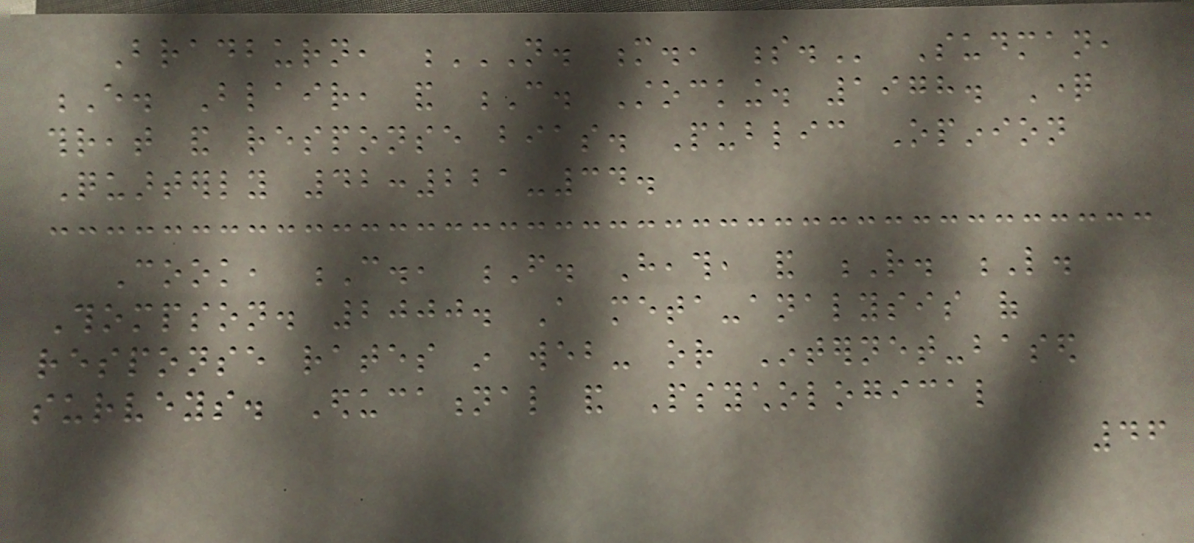Bradburn, N. M., S. Sudman,
E. Blair, and C. Stocking. 1978. Question
threat and response bias. Public Opinion
Quarterly 42:221-34.
Cook, C., F. Heath, and R. L.
Thompson. 2000. A meta-analysis of
response rates in web- or Internet-based
surveys. Educational and Psychological
46
